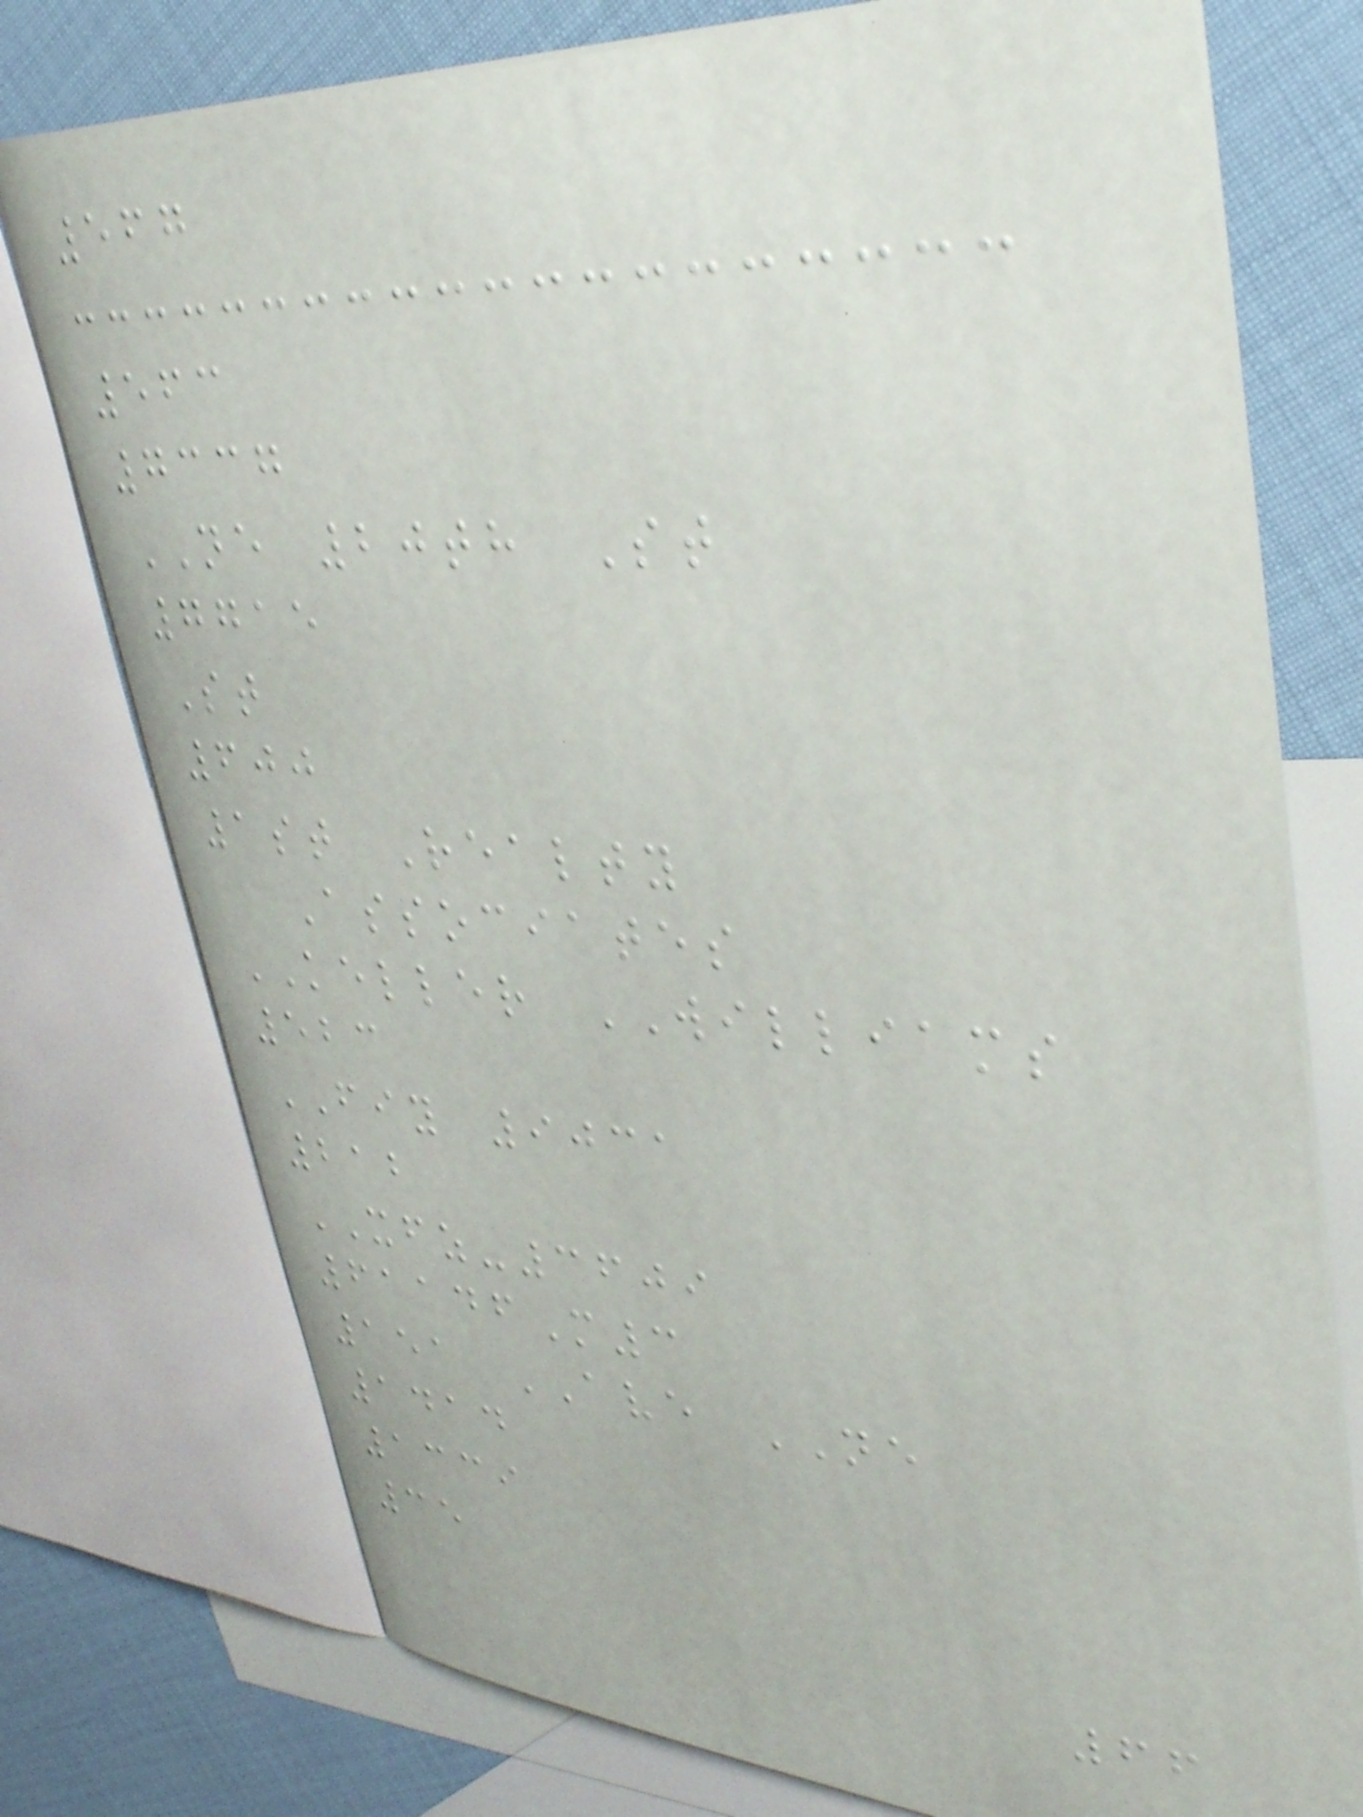567
563
7337
NE 20th St
7715
St
600
1st Realty
Associates
KELLER WILLIAMS
523
FIY 9031
212
XFZ-3609
61146M3
151 AVE NE
1414
1339
35
66
